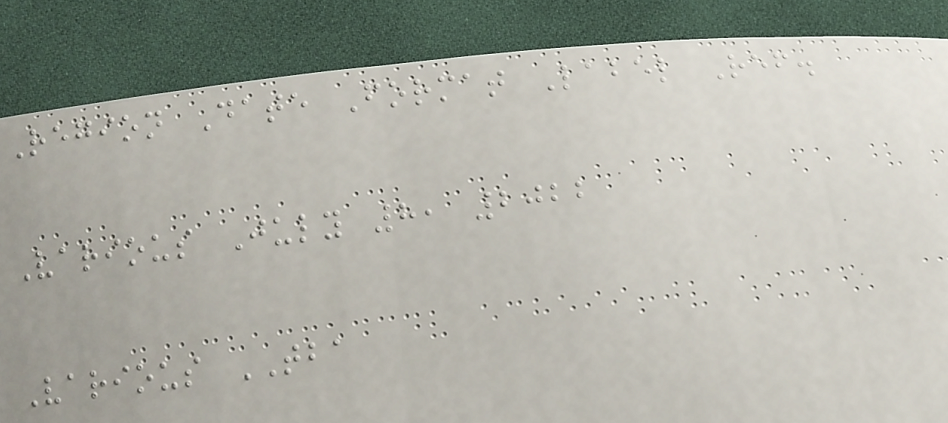Region Date Format Label Ref.
Various July 8, 2022
Various TBA
